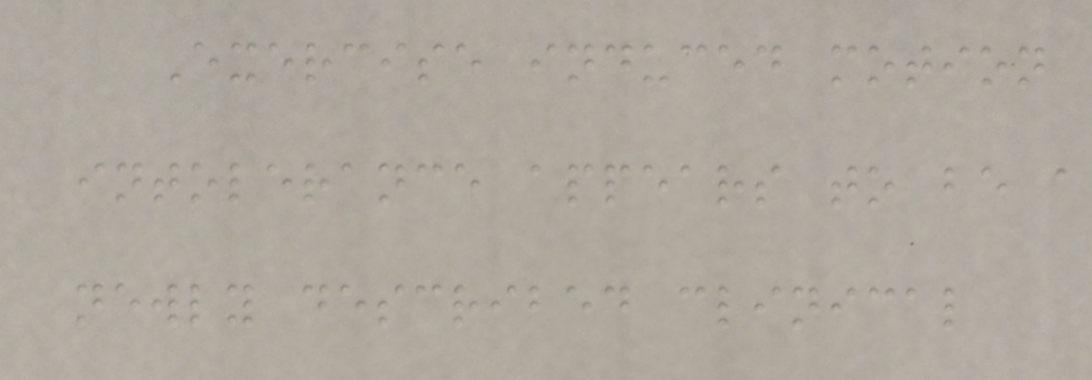Exercise induced motion
intolerance appears to be a
newly described clinical
